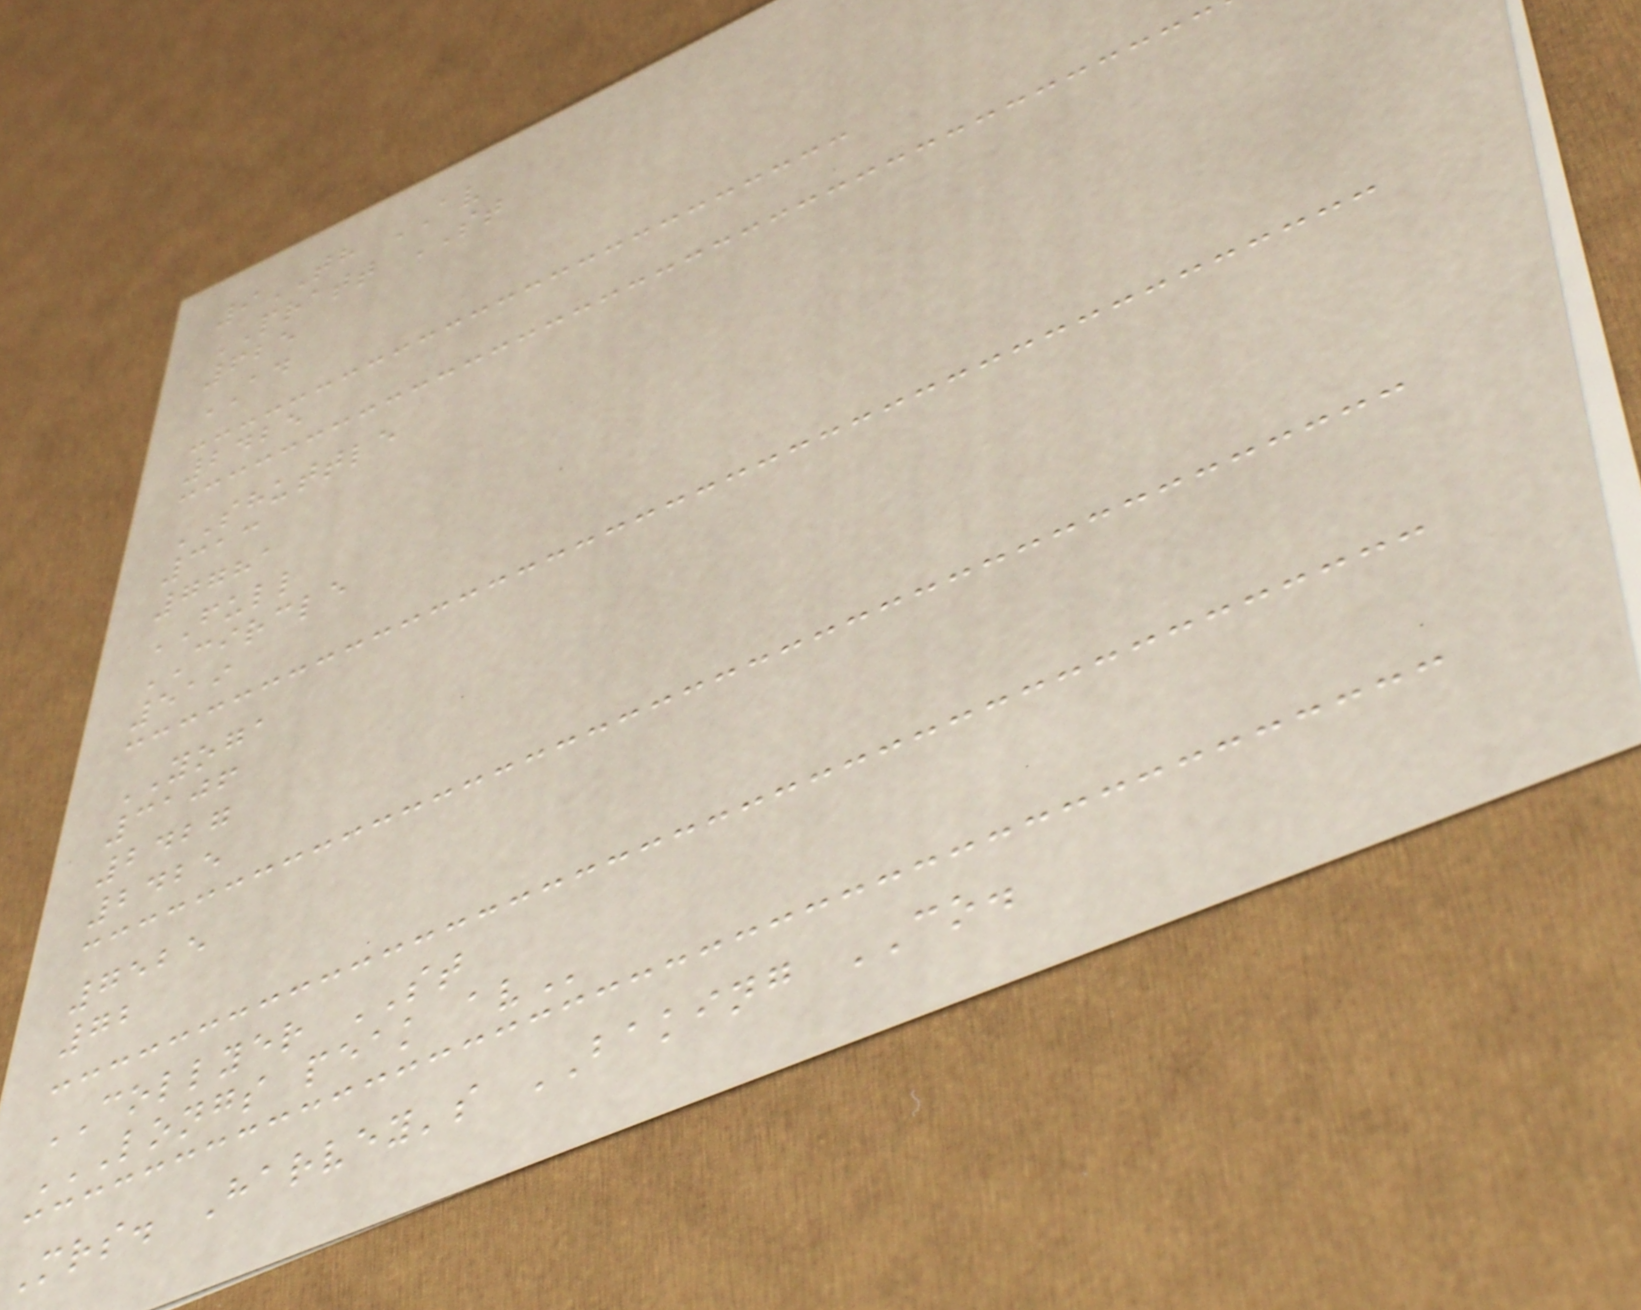9TH AV
PRATT ST
625
AD
2425
SHUTTLE
313
7781
FULL
CIRCLE
519
YOGA
3106
2427
2425
7525
72
COLLYER ST
LONGS PEAK AV
Mrs. Harvey's BAKING CO.
